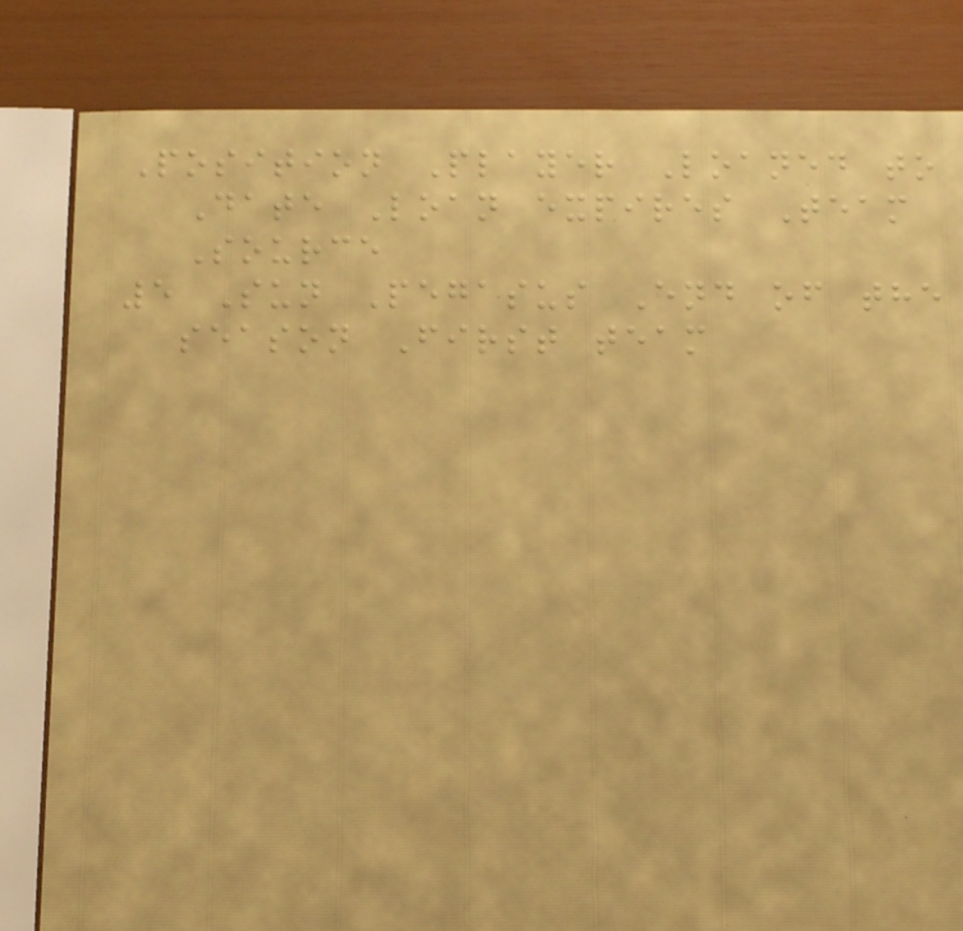Position Player Loaned to
Date Loan expires Team
Source
5 Sun Pegasus End of the
season First team
